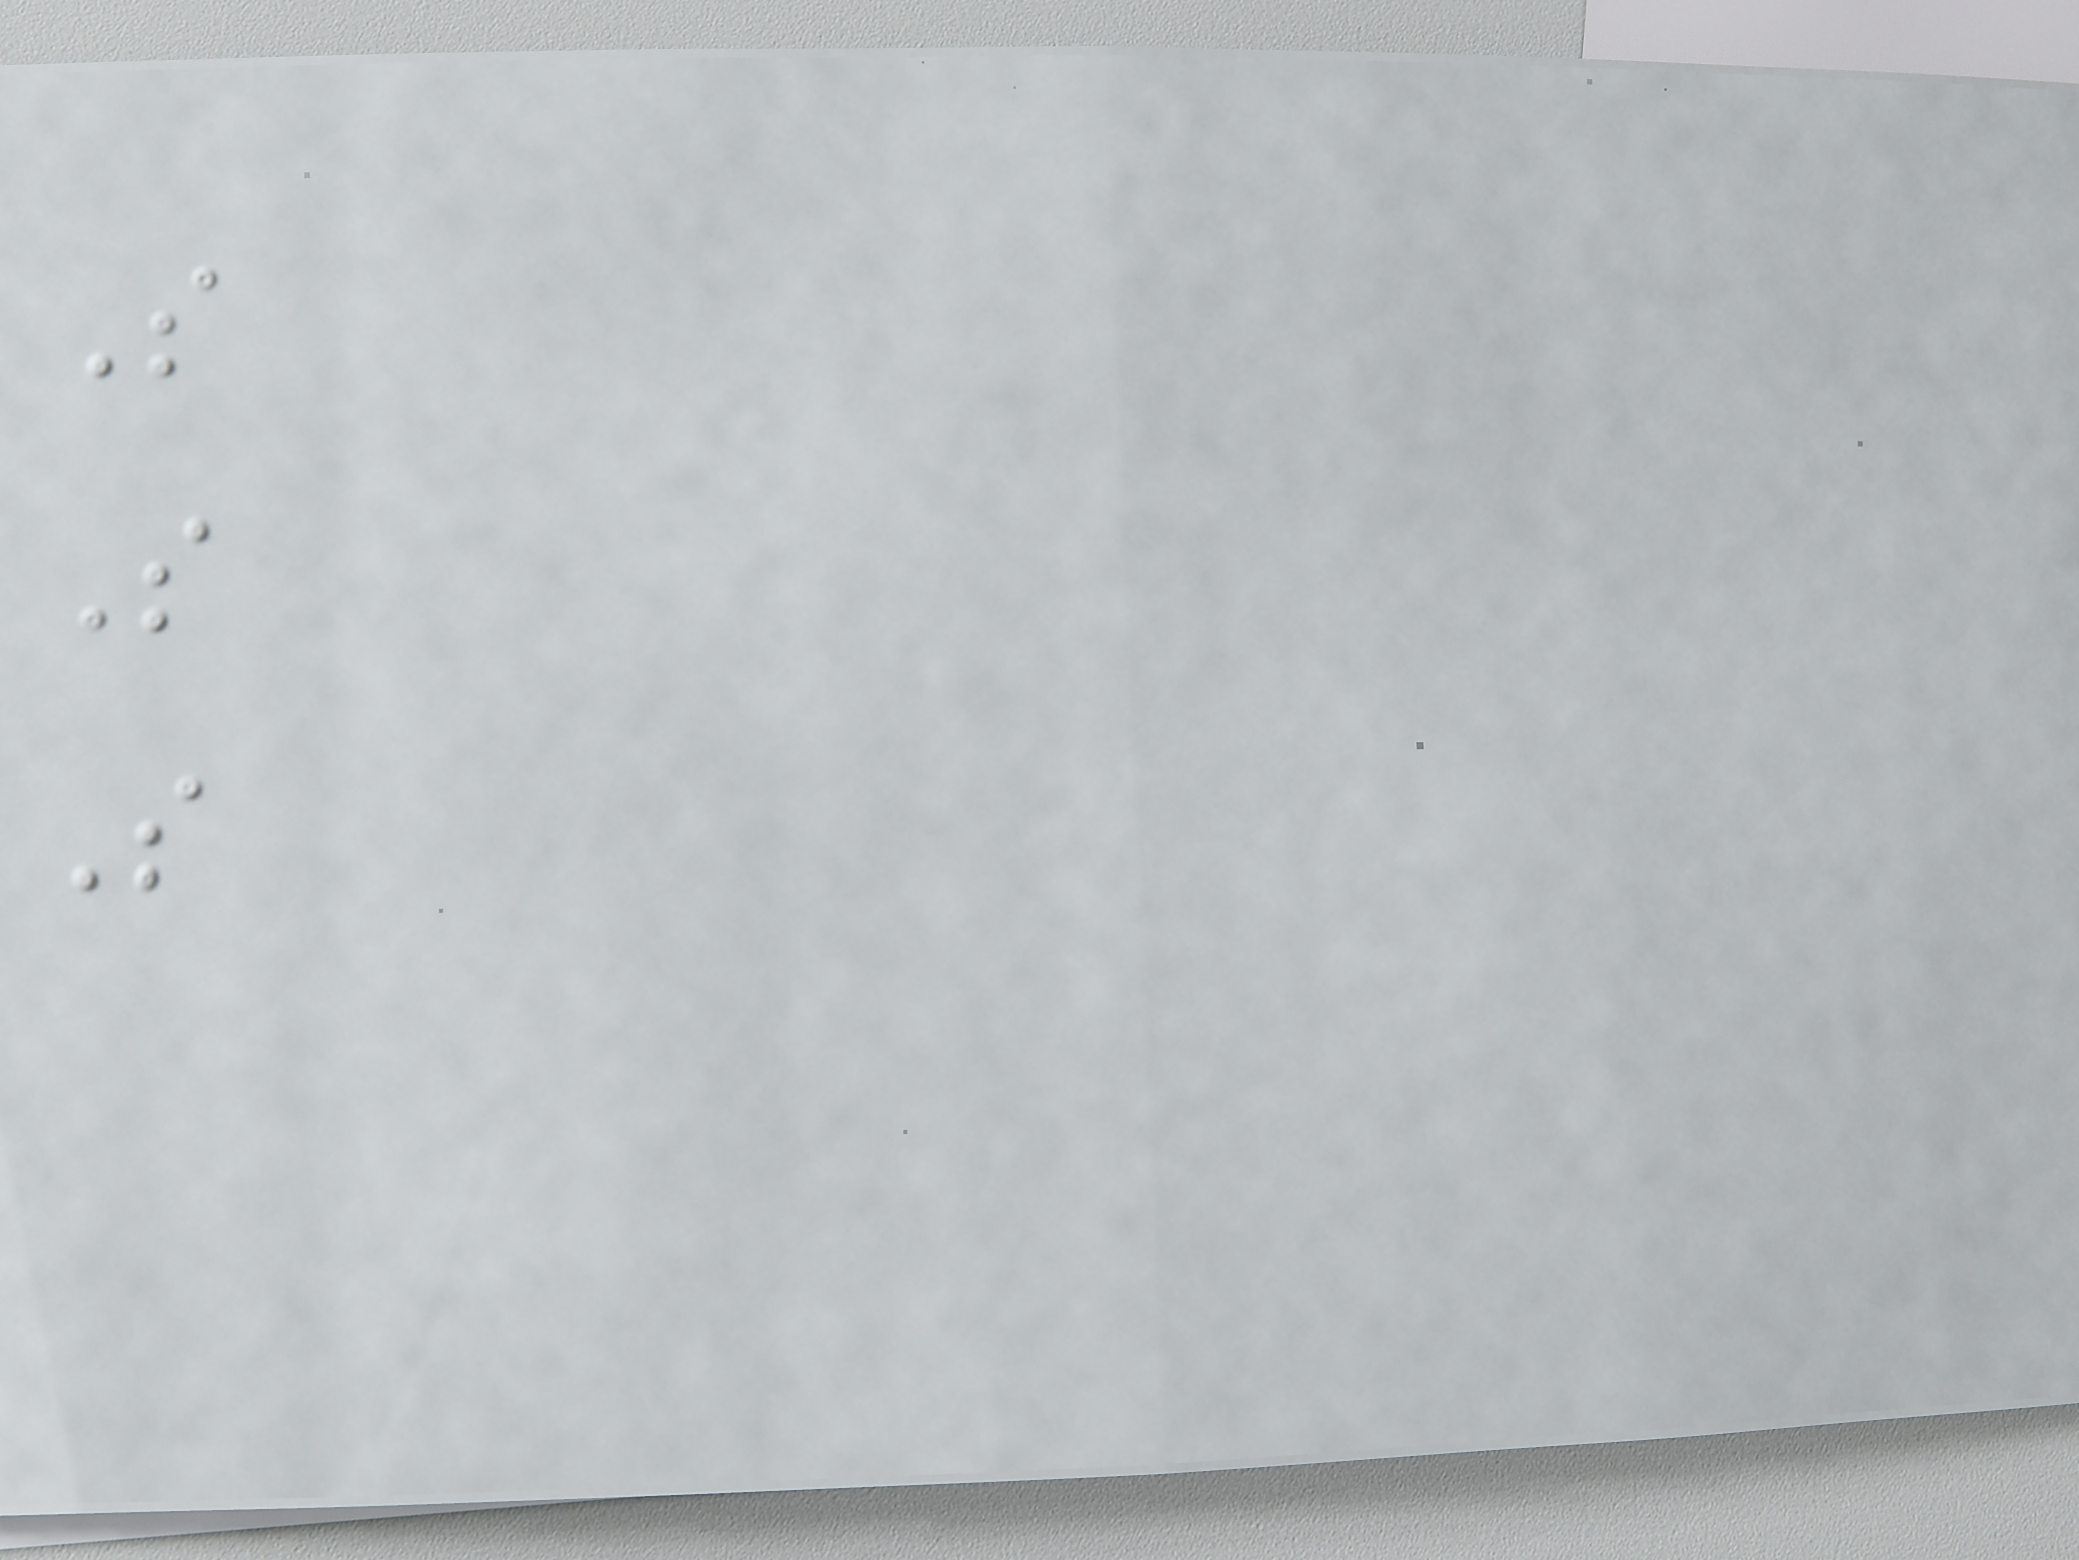So
So
So
